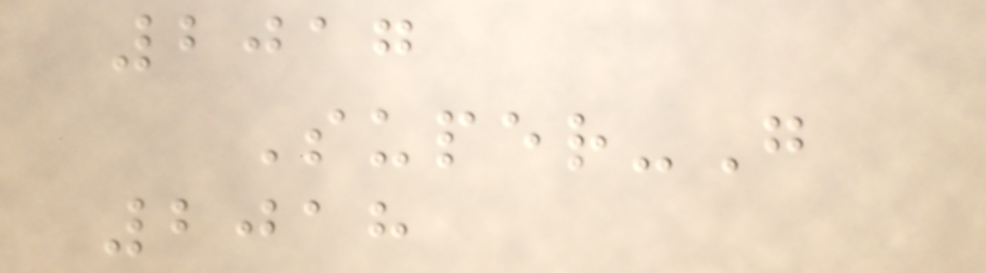2017
Super-G
2018
